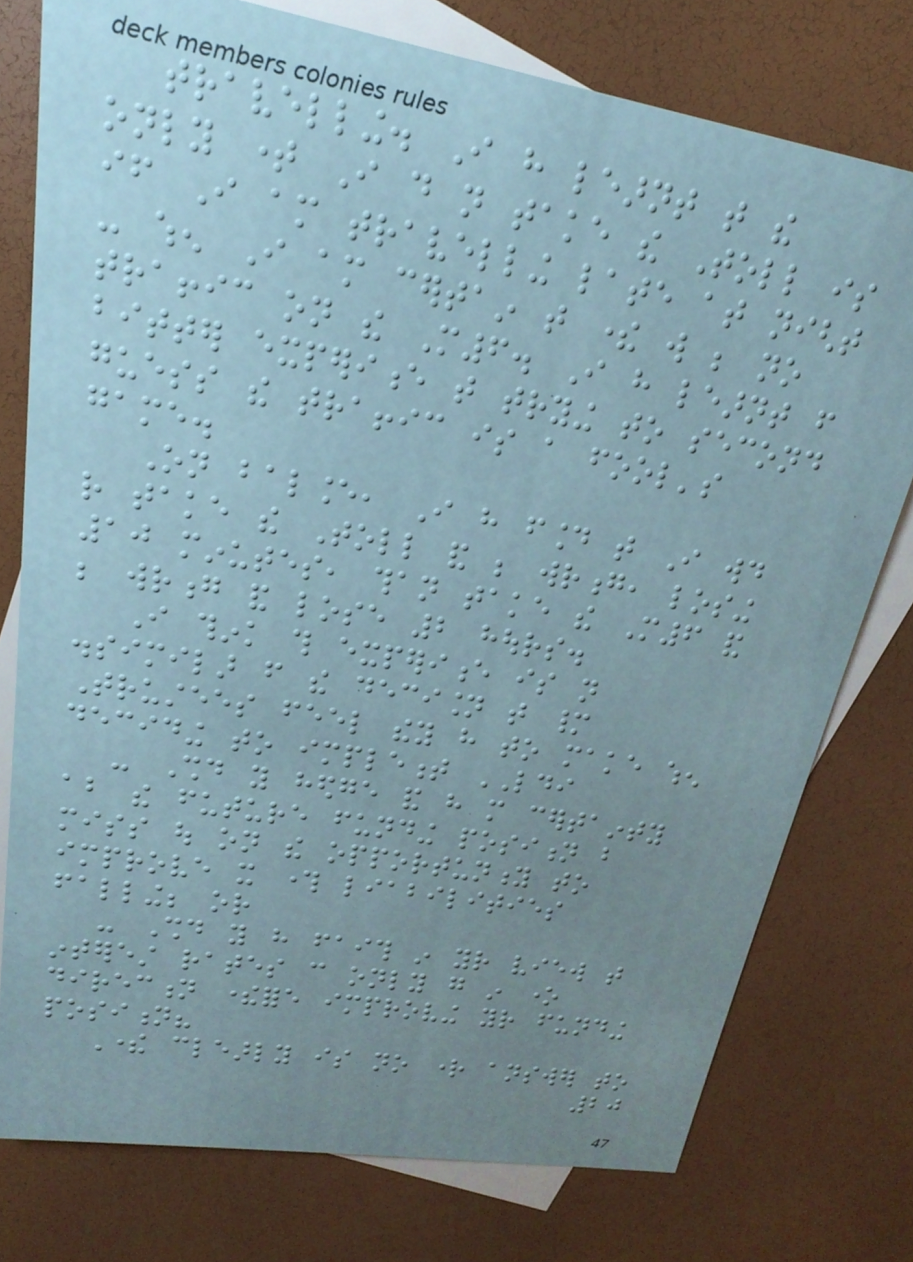travelling. I have learnt that the
only time I do not take the Toll is
if I am travelling late at night
- when I am certain that there will be no
traffic on the M6. I have learnt from
bitter experience that trying to second
guess the traffic is a fool's
game.
On balance, I have found that I would
rather take the Toll and be wrong, losing
10 minutes, than take the M6 and
be wrong and lose 2 hours.
I think this experience is not
dissimilar from the decision that many
Trustees feel they have to make when
deciding to implement LDI
- Should you hedge and have more certainty
about the future funding position but
miss out on the opportunity to
improve it through liabilities
falling; or
- Should you have faith in your view that
interest rates can only go in one
direction therefore improving your funding
position?
There clearly is no right answer to
20
